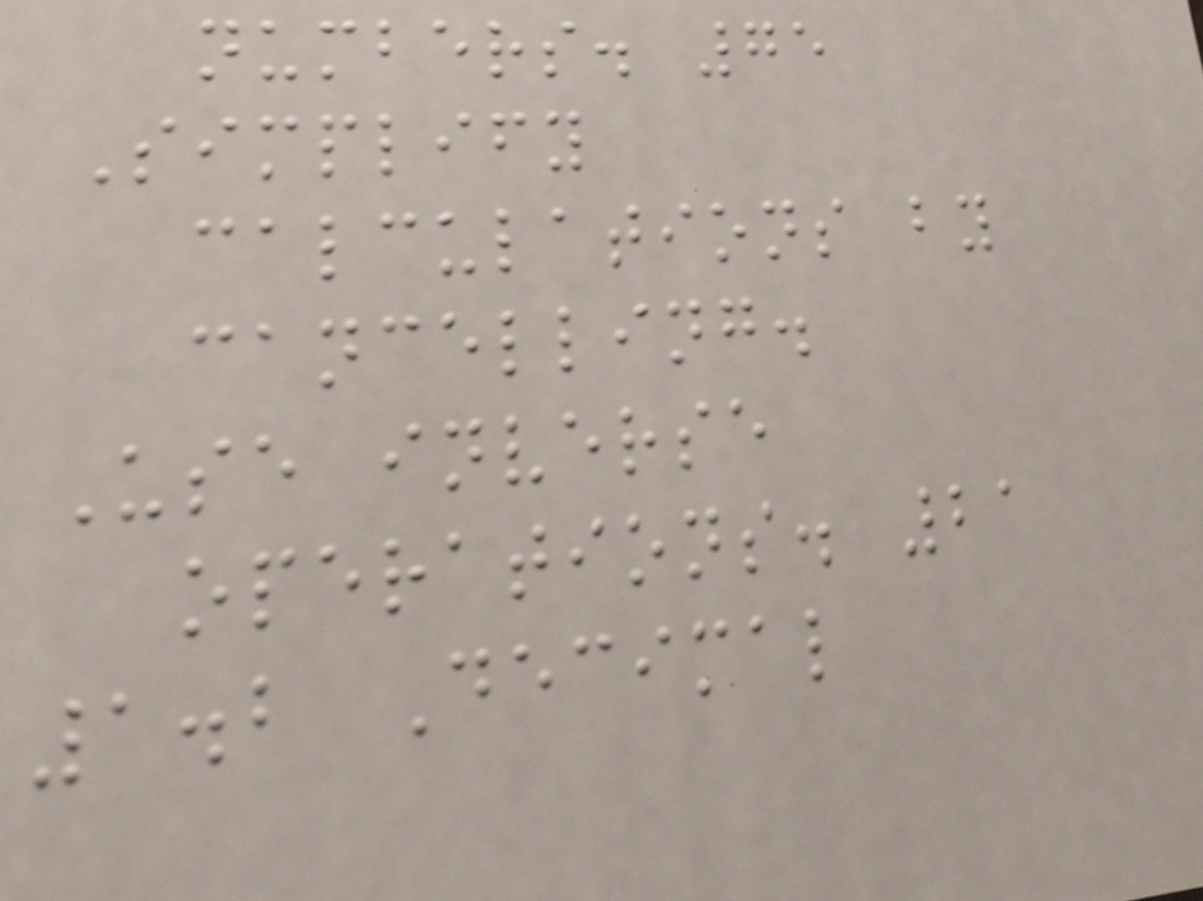numbers. 75
Simplify
calculations by
cancelling.
Use inverse
operations. 21
1.2 Decimal
